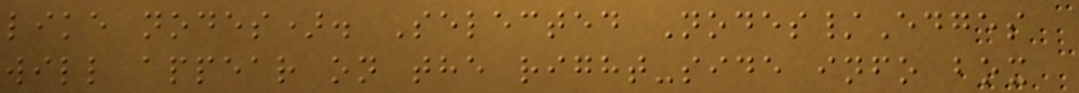like nodes). Selected Nodes/Edges
will appear on the right-side info box
